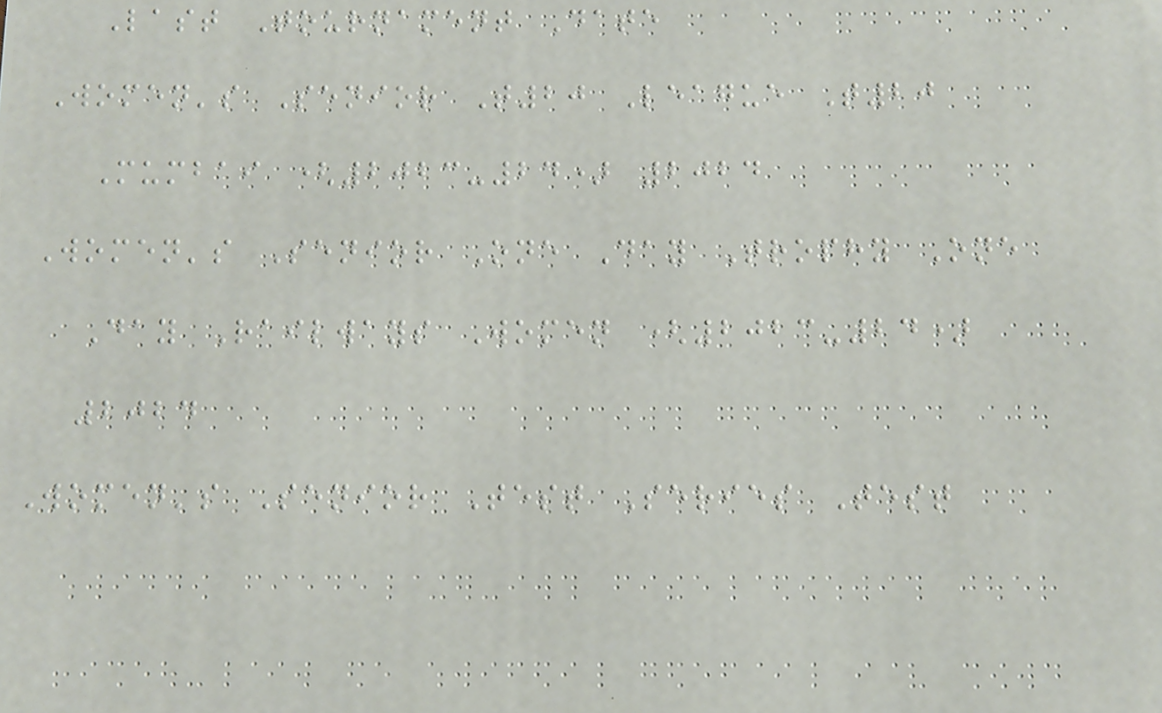Last Tournament Date
Women's Senior T20 League T20
Mumbai (2023-24) 2024
Women's Senior One Day Trophy One
Day Railways Women (2023-24)
2024
Women's Senior Test Series Test
